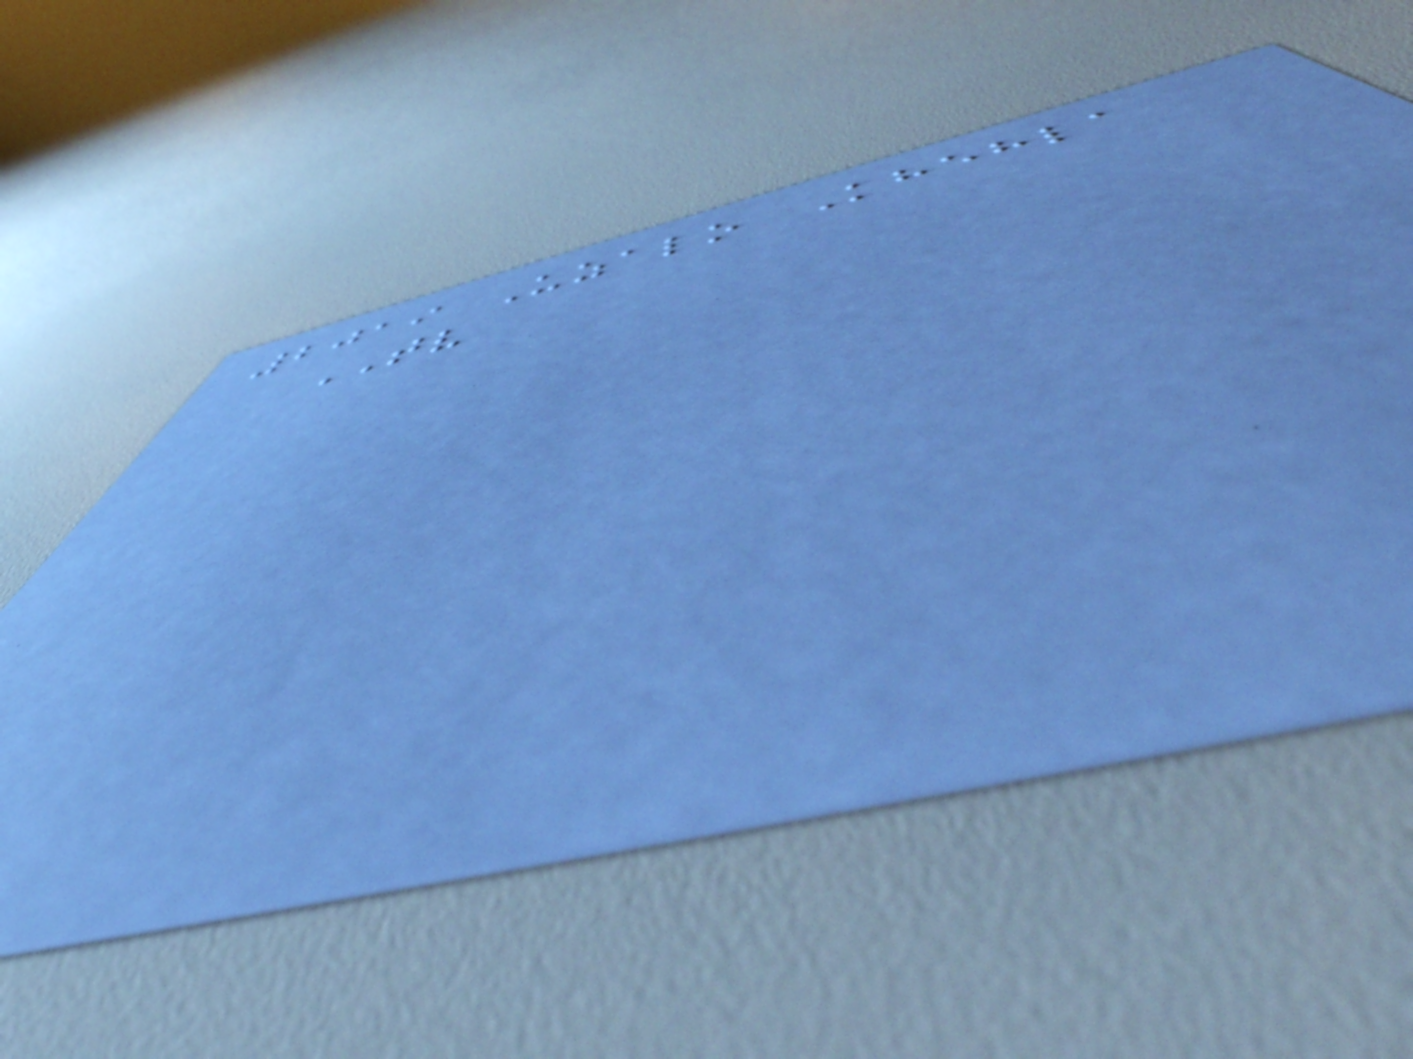2019 Uzalo Khehla
TV
